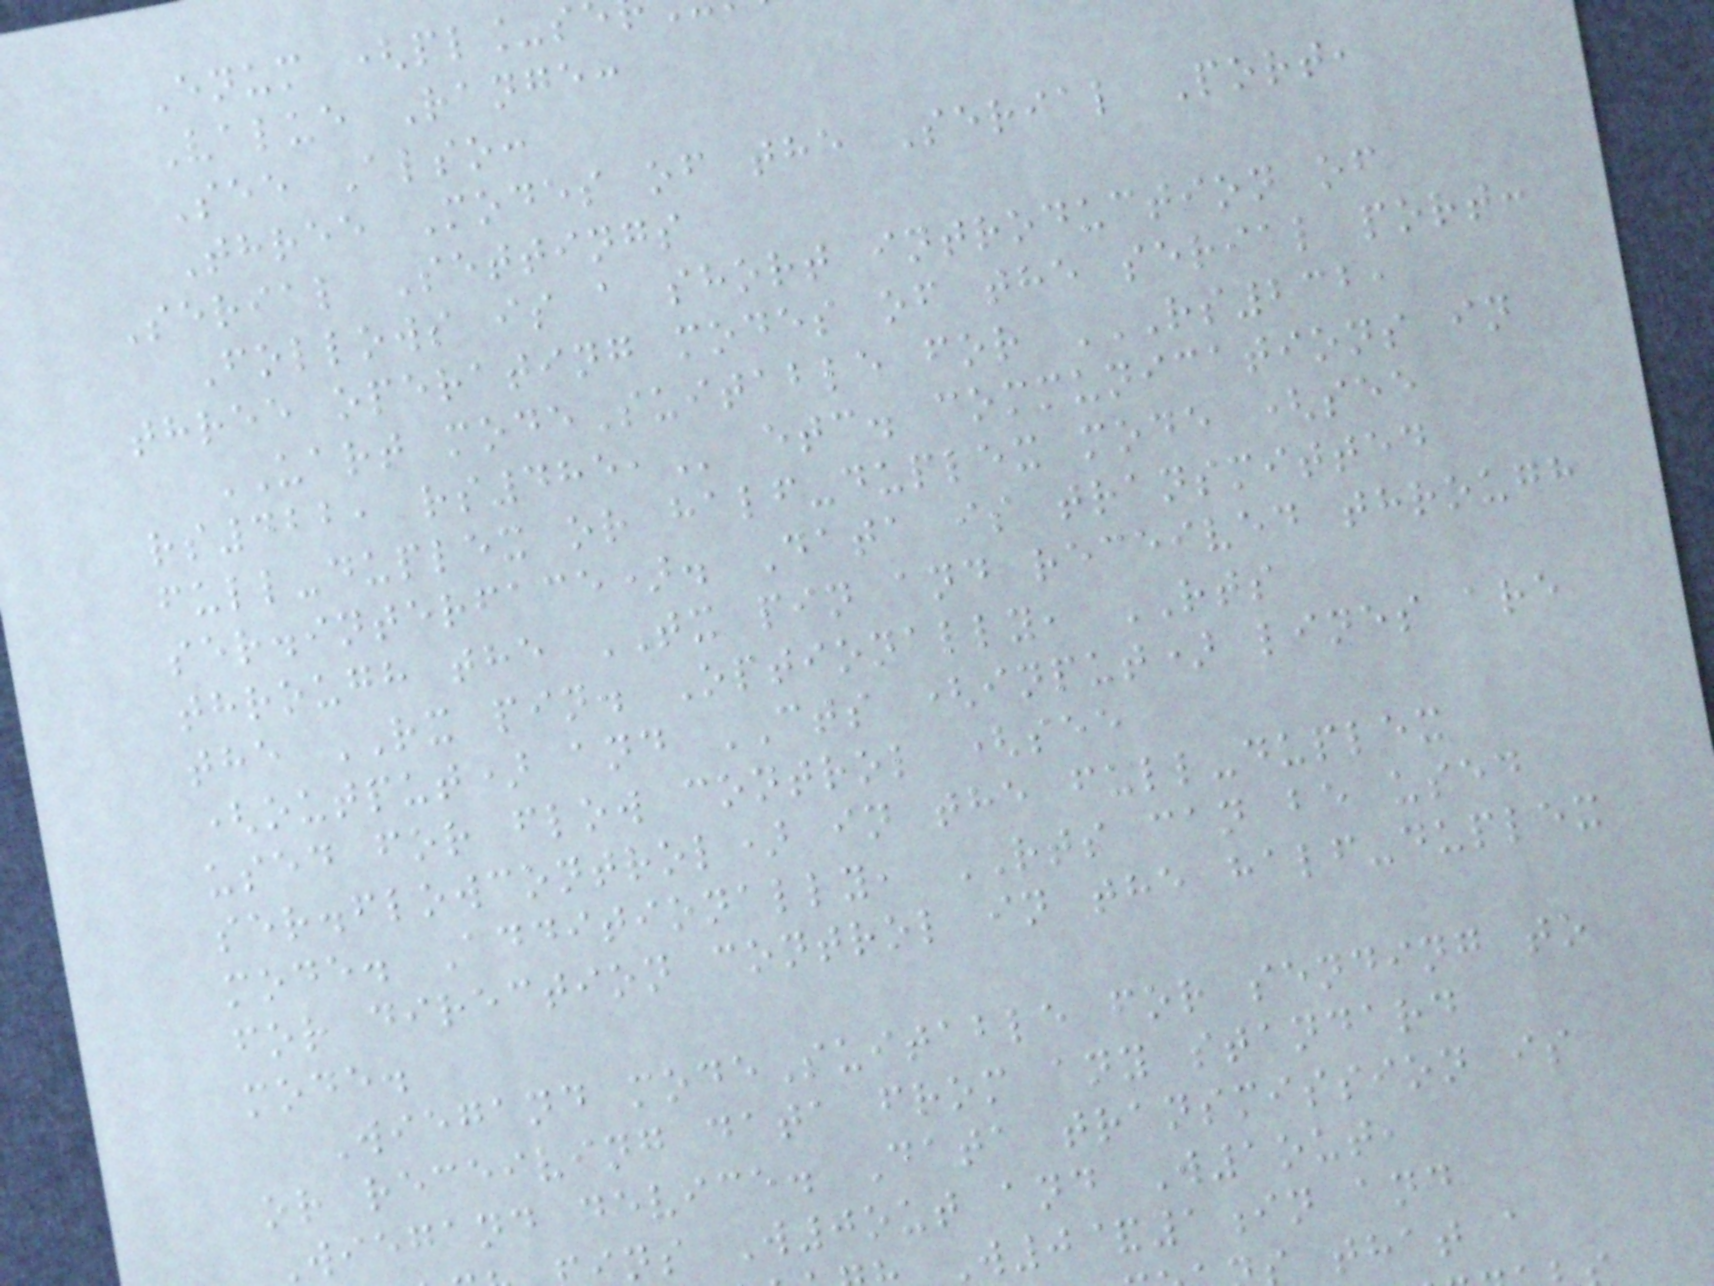Enum (pl_s
Value Range:
See Also:
Three Modes of the Serial Port,
Serial Settings
Follows is a short introduction of
three operating modes of the serial port:
UART modeSuitable for RS232,
full-duplex or half-duplex mode (see
ser.interface). Data is transmitted
through the TX pin and received through
the RX pin. Optionally, RTS
(output) and CTS (input) lines are
used for flow control (see
ser.flowcontrol) in the full-duplex
mode. Additionally, RTS can be used
for direction control in the half-duplex
mode.
Wiegand modeSuitable for sending to
or receiving data from any standard
Wiegand device. Data transmission is
ns W0out and W1out,
W0&1in and
